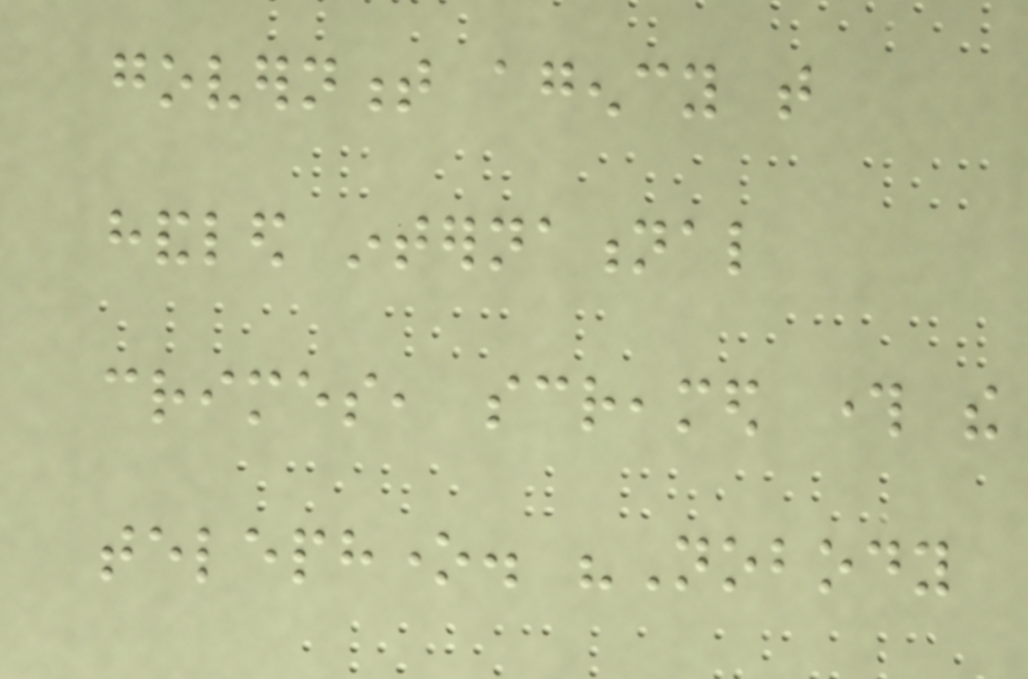government agency that
handled international
crimes, screamed through the
telephone. "Nobody
